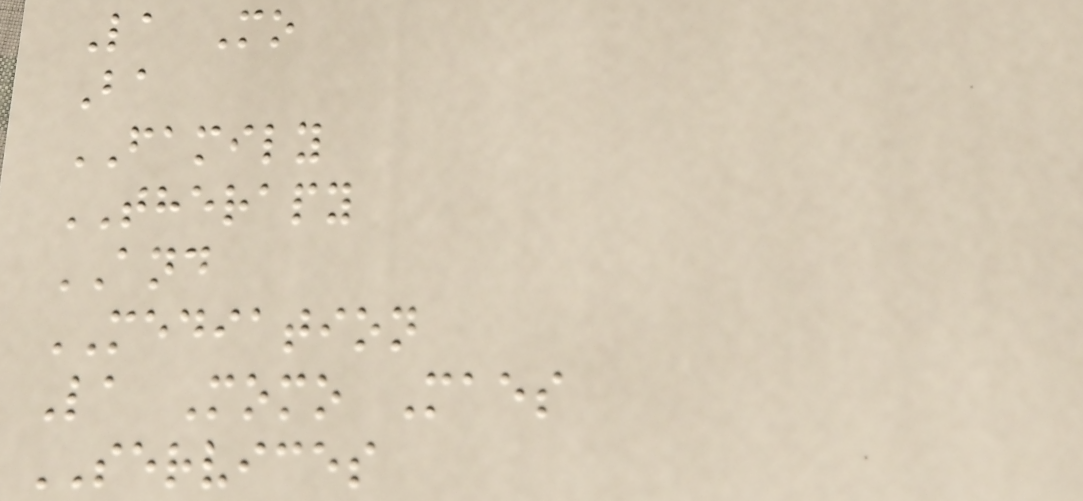La Mo
Ba
FAMILY
THERAPY
AND
MEDIATION
La Momo Maes
SERVICES
